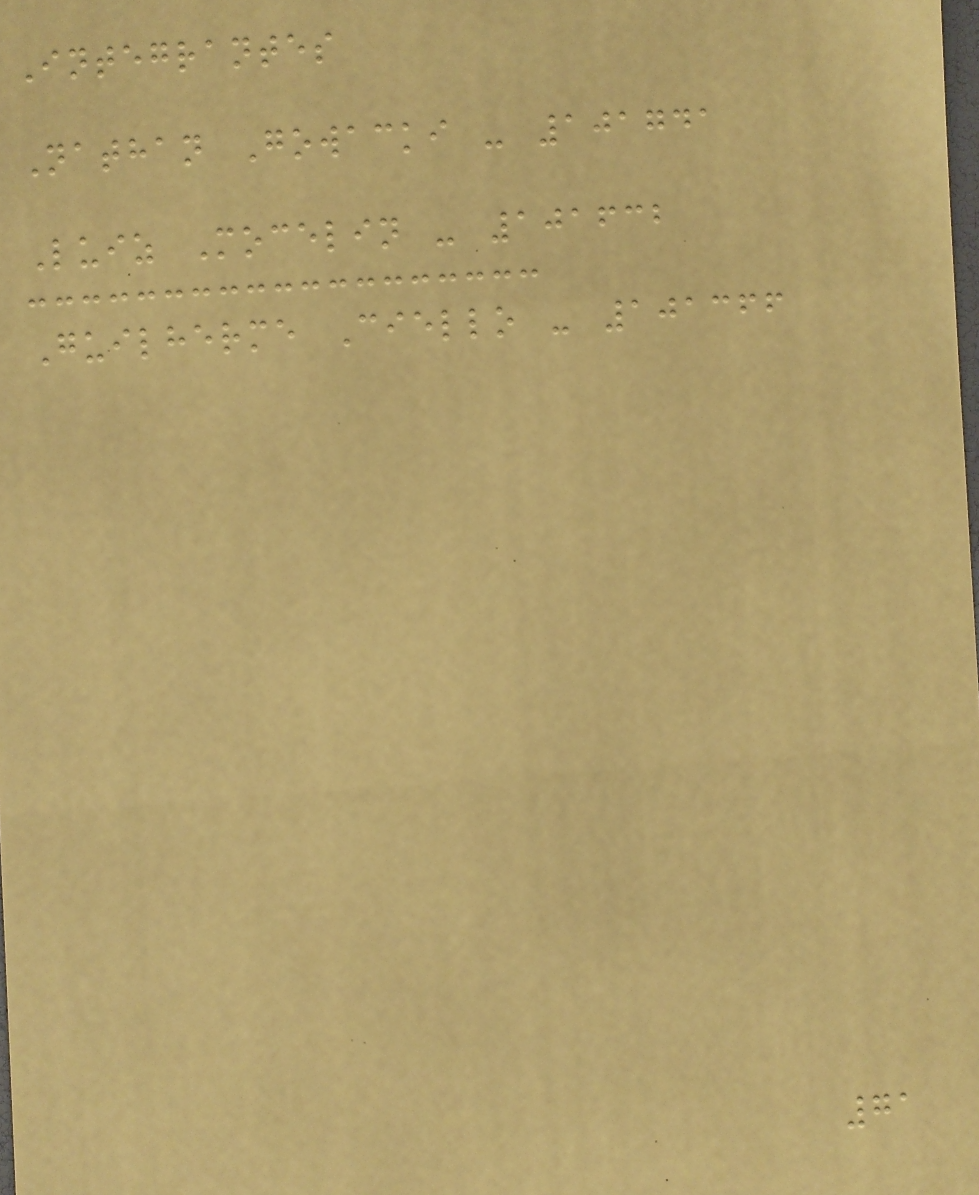Integrantes
Nathan Gowacki - 101741
Luiz Mocelin - 101632
Guilherme Ciello - 101366
71
